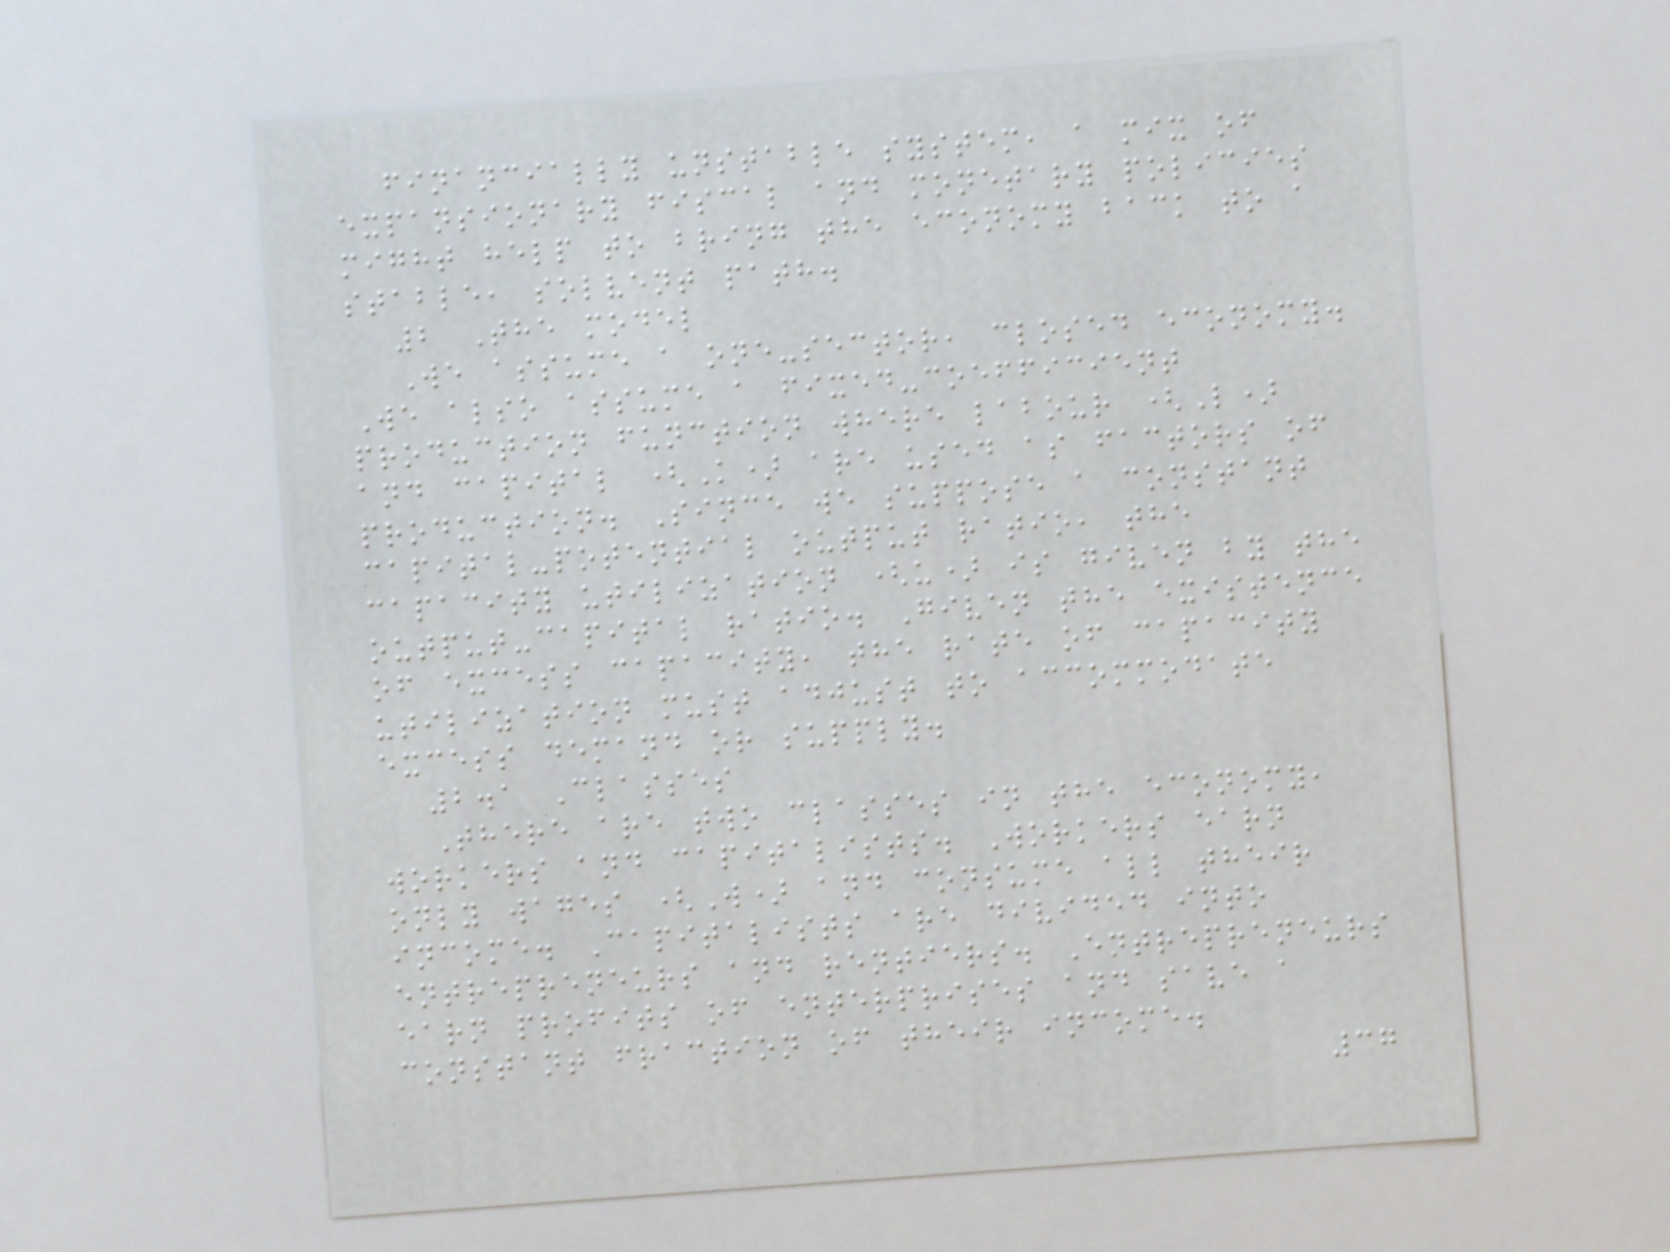financially unstable system, a mix of
expansionary fiscal and monetary policies
might help to bring the economy back to a
stable, solvent path.
2 The model
We assume a one-sector, closed economy.
We also assume a fixed-coefficient
production function where labour (L)
and capital (K) are used as factors of
production. Since we suppose a constant
capital-potential output ratio, the
capacity utilization (u) is given by the
output-capital ratio. Given the existence
of excess capacity, the rate of capacity
utilization must adjust to accommodate
excess demand or supply.
2.1 Classes
There are two classes in the economy,
workers and capitalists. Workers earn
only wages (W) and consume all their
income. Capitalists are divided into
entrepreneurs and rentiers. Entrepreneurs
earn profits of enterprises and save a
constant fraction of their income.
37
